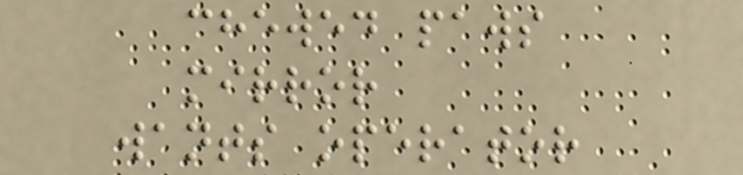chewed paws
mirror
wants operator
